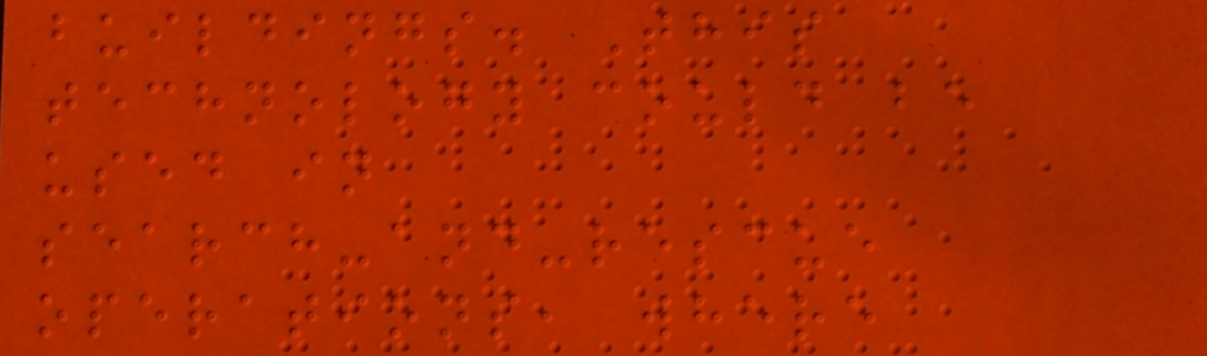buildings. This
technology could be
used in
search-and-rescue
operations, where
